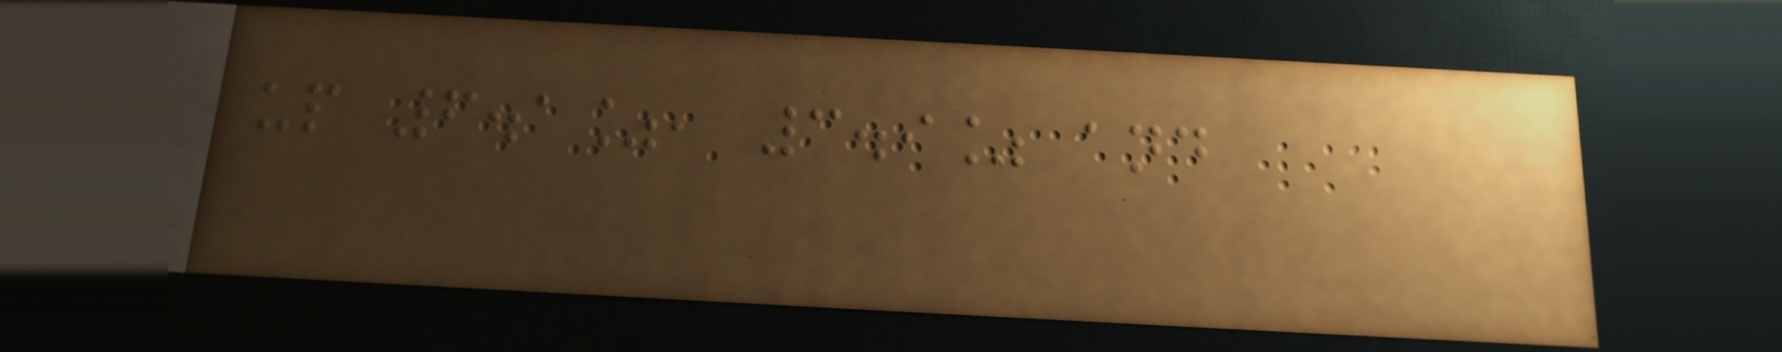up 6.1%, 3.9% and
